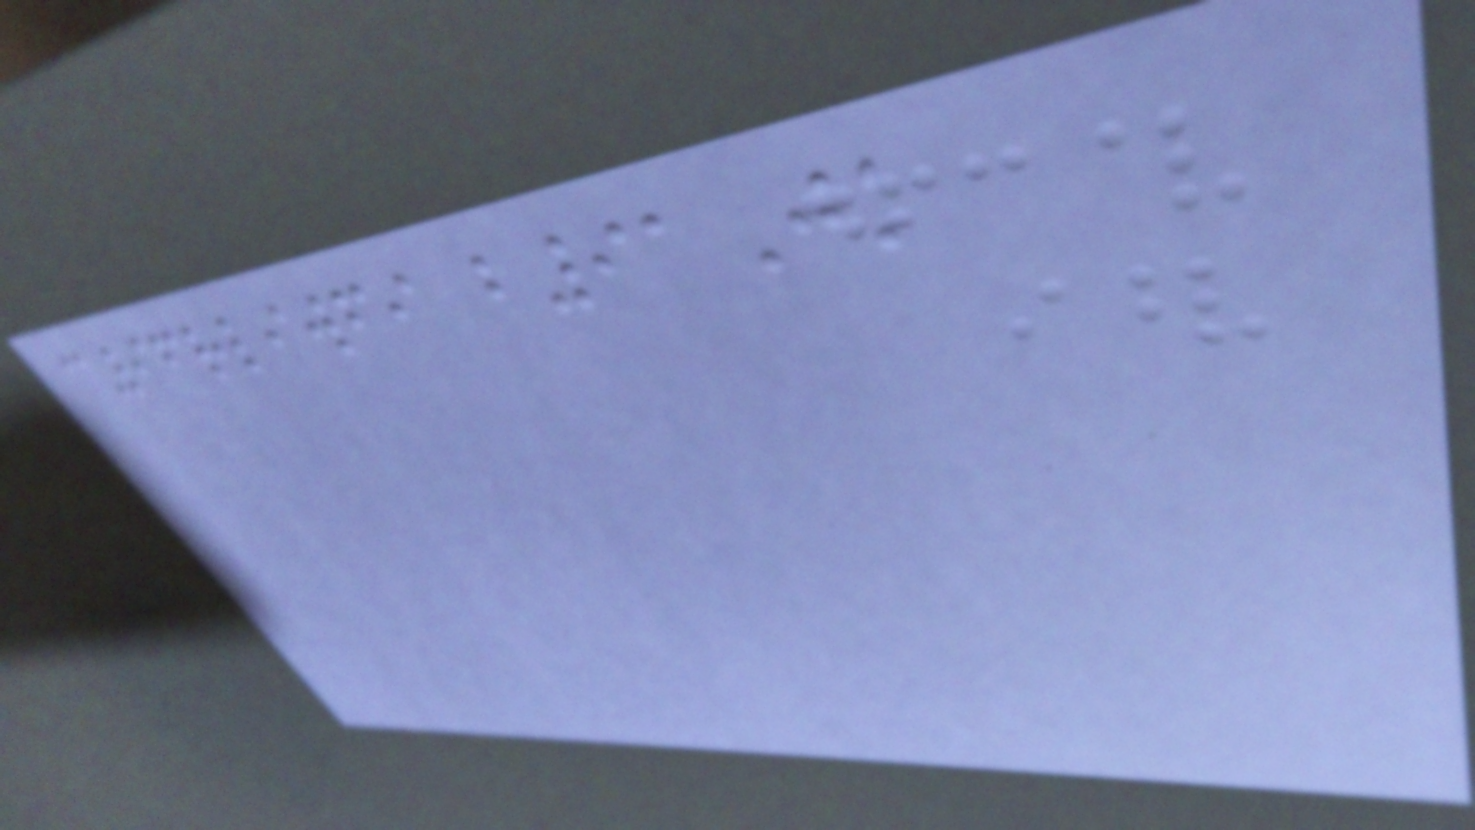c96rliwfi b91Jk
